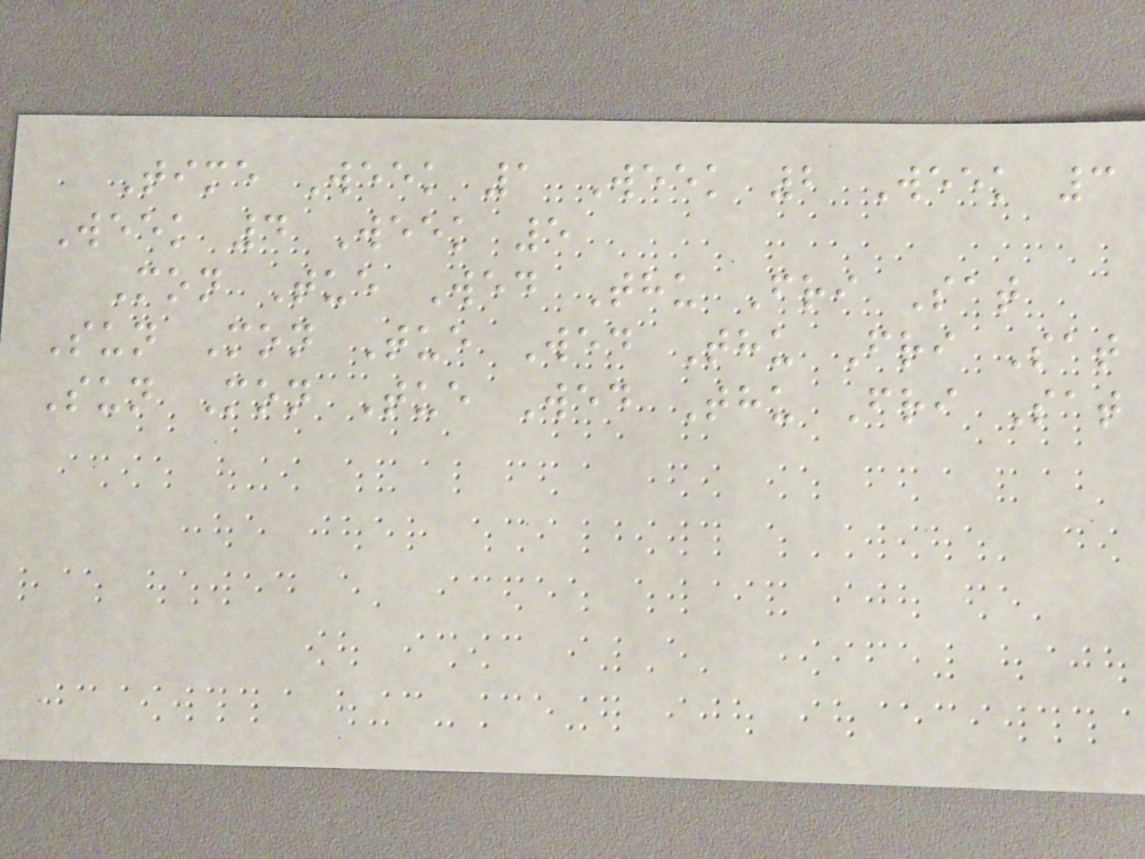Time Week 1 Week 2 Week 3
Week 4 Week 5
Mon Tue Wed Thu Fri Sat
Sun Mon Tue Wed Thu Fri Sat
Sun Mon Tue Wed Thu Fri Sat
